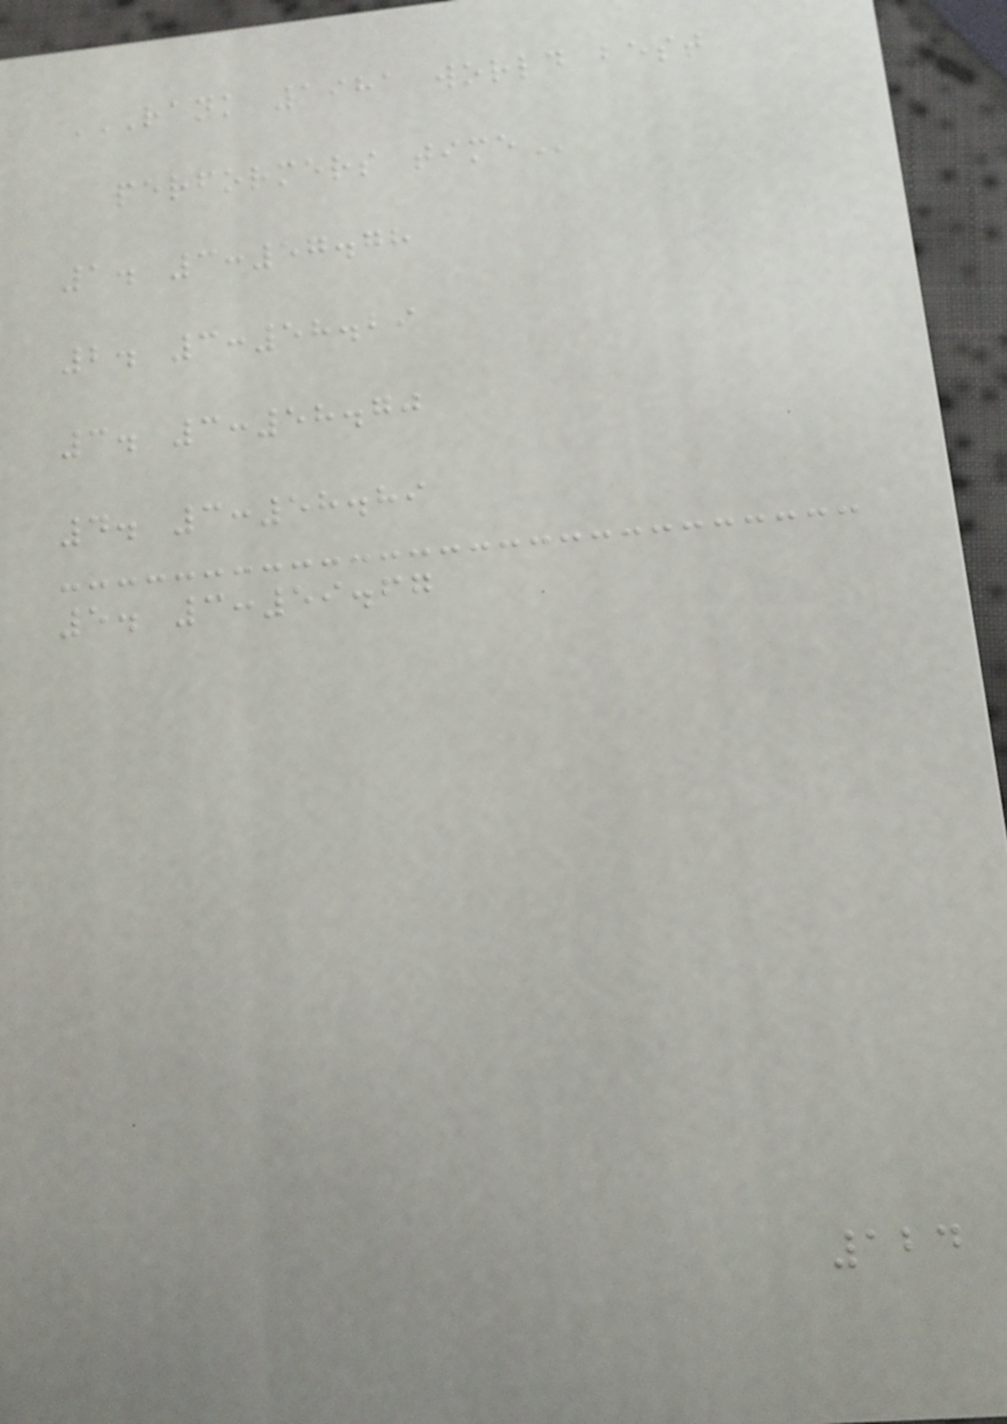RANK 1981 WORLD BEST
PERFORMERS TIME
1. 3:57.78
2. 3:58.29
3. 3:58.70
4. 3:58.89
5. 3:59.67
124
